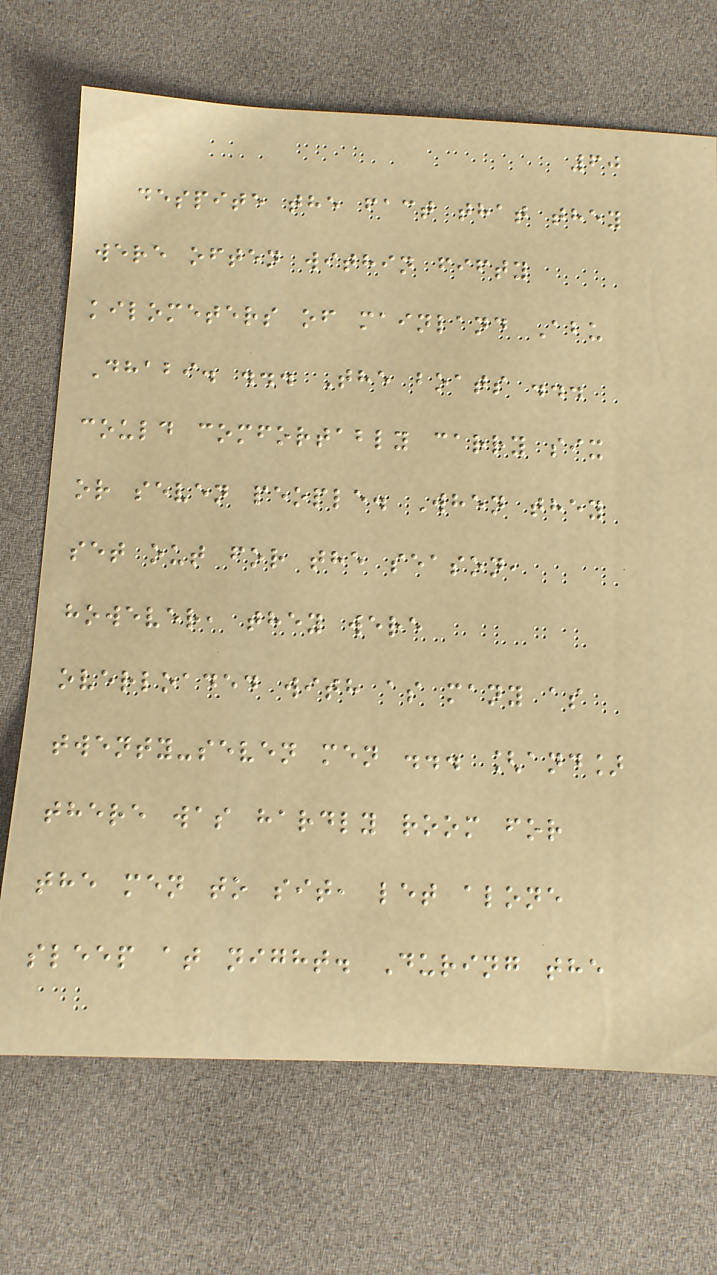60
despite the fact that they
were often within fifty
kilometers of mainland Abu
Dhabi. ... The boats ...
could comfortably carry six
or seven people. When they
set out for the season,
however, they were
overloaded with as many as
twenty-seven men ... [and]
there was hardly room for
the men to sit, let alone
sleep at night. During the
